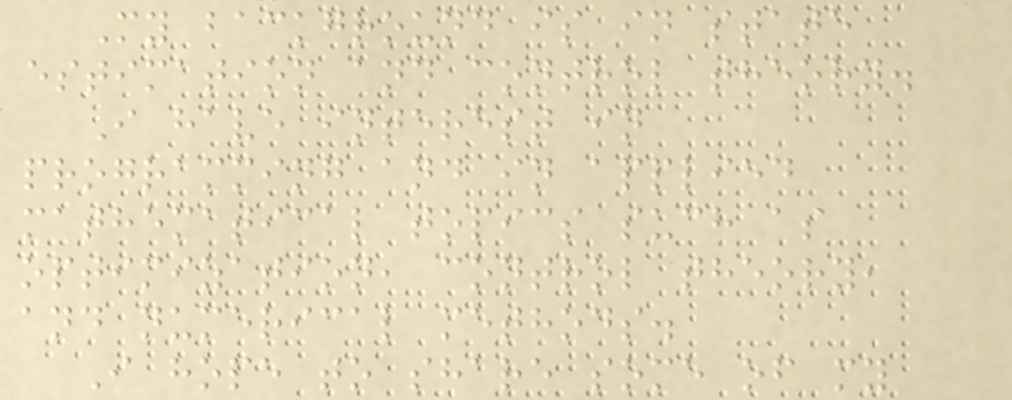My background is in state
estimation and control theory.
I have interest in
programming and in applied
mathematical topics such as
optimization, control theory,
and numerical methods.
I hope to share some of my
